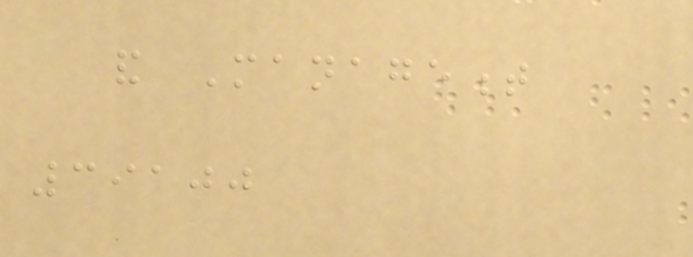and Management
39100
